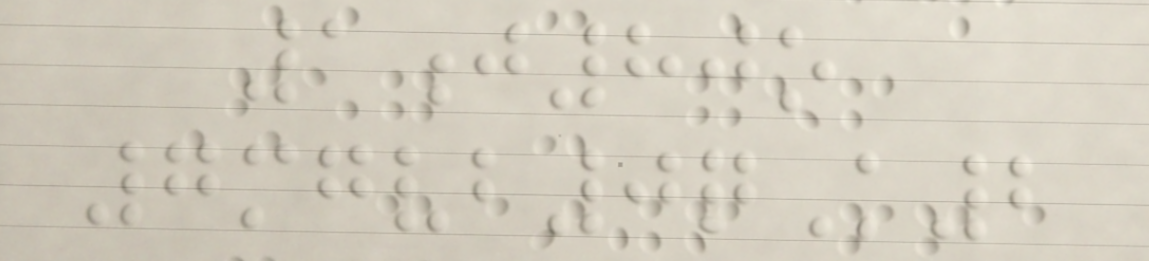1j80o
7mgvb0qK2
